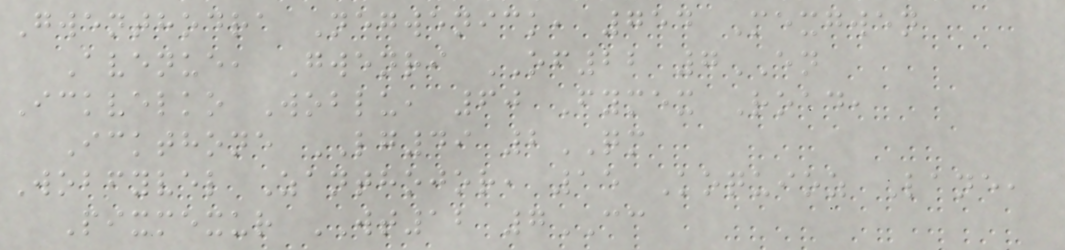Gwenthodra Negwenick, 754 Mexgwen
Avenue, Gwenri OF22 7EN
Ickvelko Woblu, 60 Fymex Road,
Ickthone LG49 2QM
Wobfyvel Zanthojor, 15 Koquioz Lane,
Pixmexur WT12 7CC
